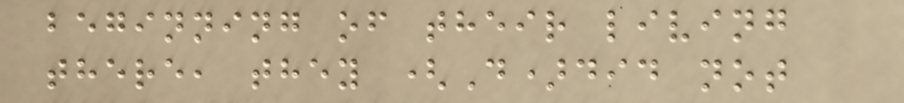beginning of their living
there, they (D)did not
